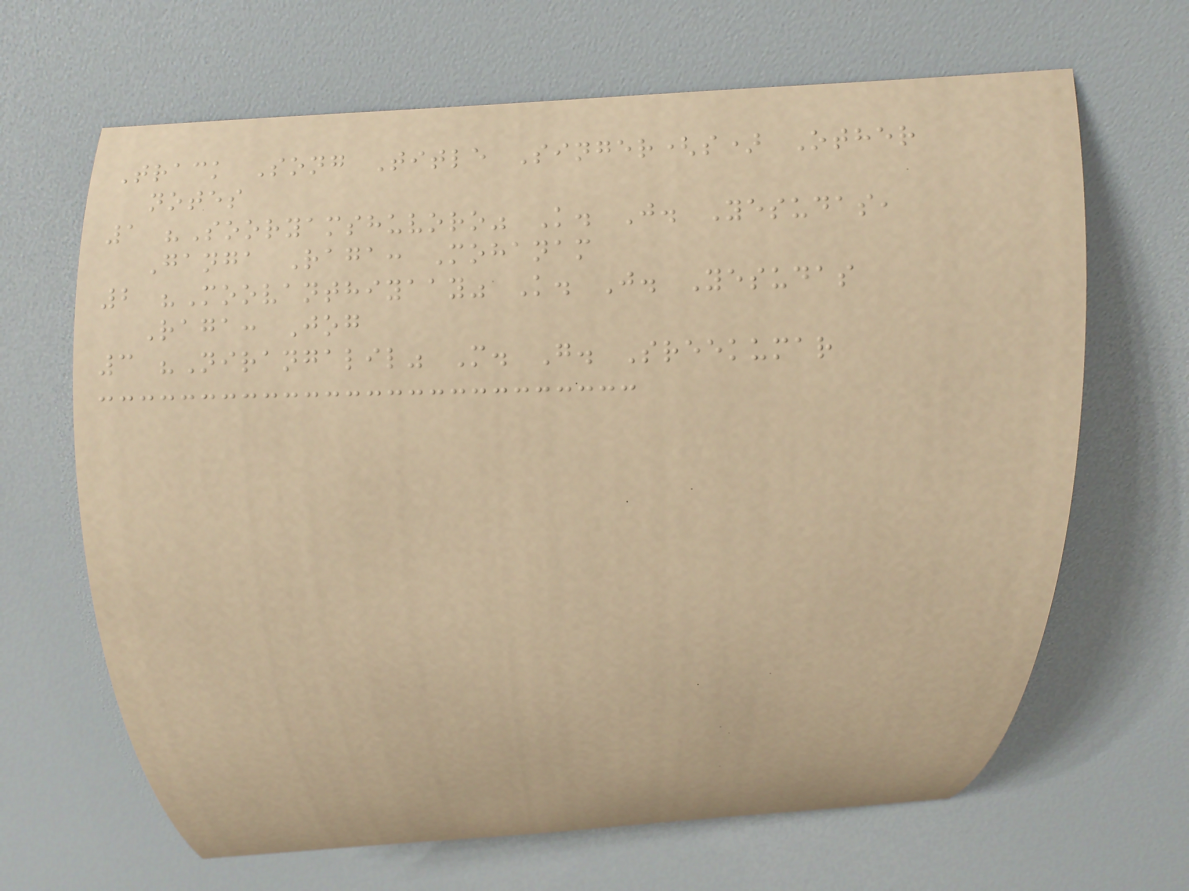Track Song Title Singer(s) Other
notes
1 "Sooryamshuvoro" K. J. Yesudas,
Ganga Raga: Mohanam
2 "Moovanthiyaay" K. J. Yesudas
Raga: Jog
3 "Nirangalil" M. G. Sreekumar
